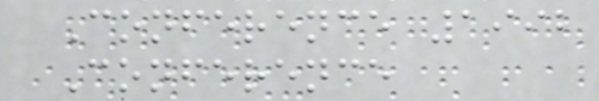Conference 1992
Conference
